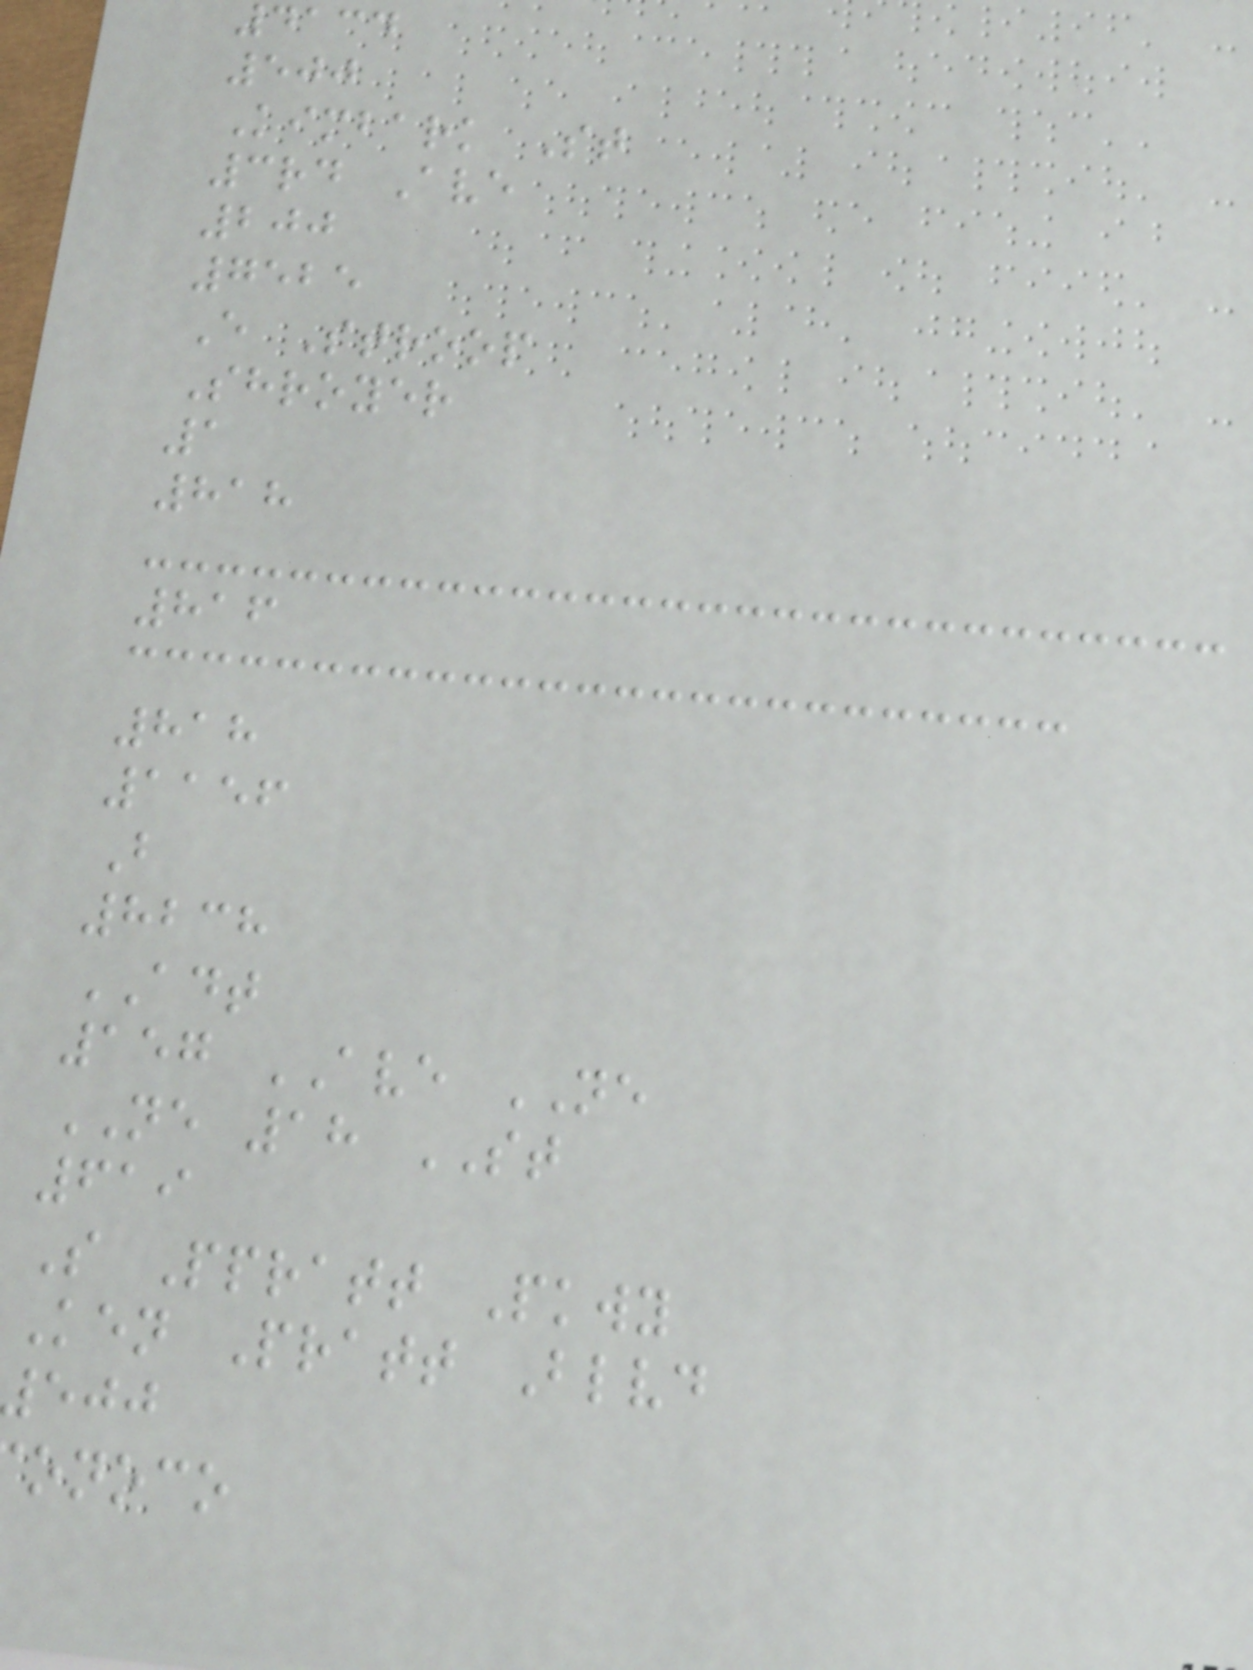4134
500
Kimbark St
3rd Ave
200
7525
E Stroop
Shroyer
1
818
816
818
1156
B
8238
ADT
157 AVE NE
NE 18 ST
619
S Ppratt Pkwy
Ken Pratt Blvd
onoco
